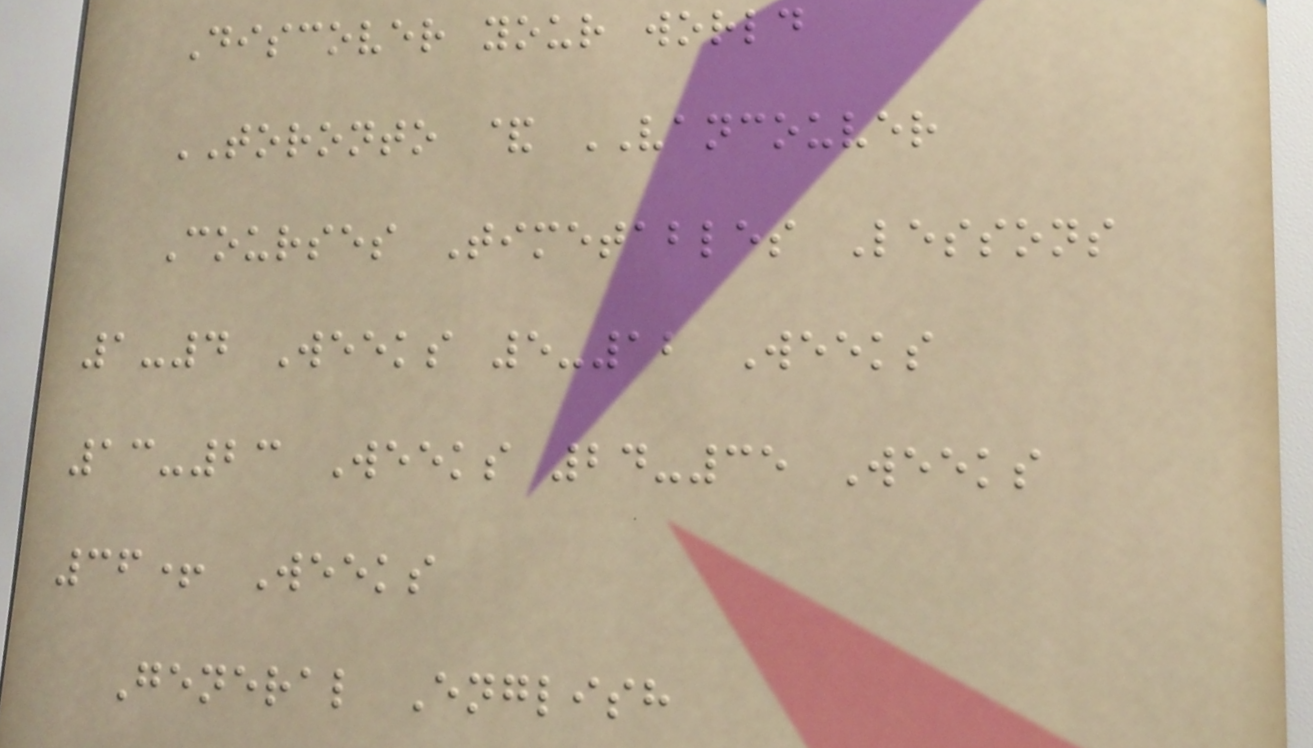Discover your world
TORONTO & VANCOUVER
Courses Timetables Lessons
1-4 Weeks 5-12 Weeks
13-23 Weeks 24-35 Weeks
36+ Weeks
General English
